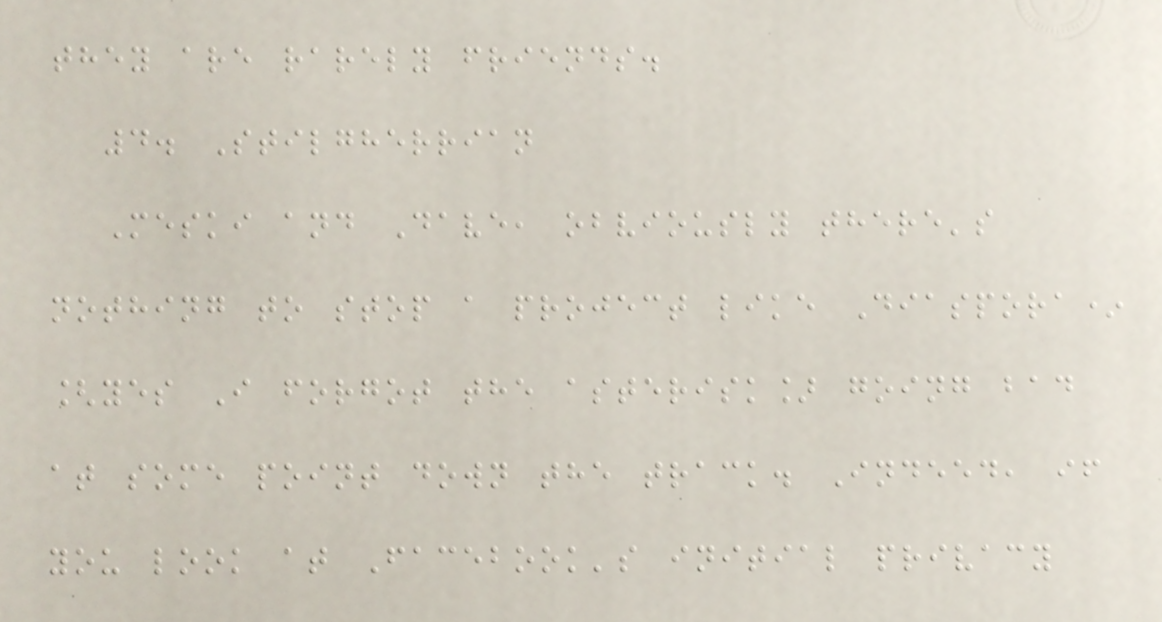they are rarely friends.
4. Stilgherrian
Meski and Dave, obviously there's
nothing to stop a project like Diaspora*
[yes I forgot the asterisk] going bad
at some point down the track. Indeed, if
you look at Facebook's initial privacy
